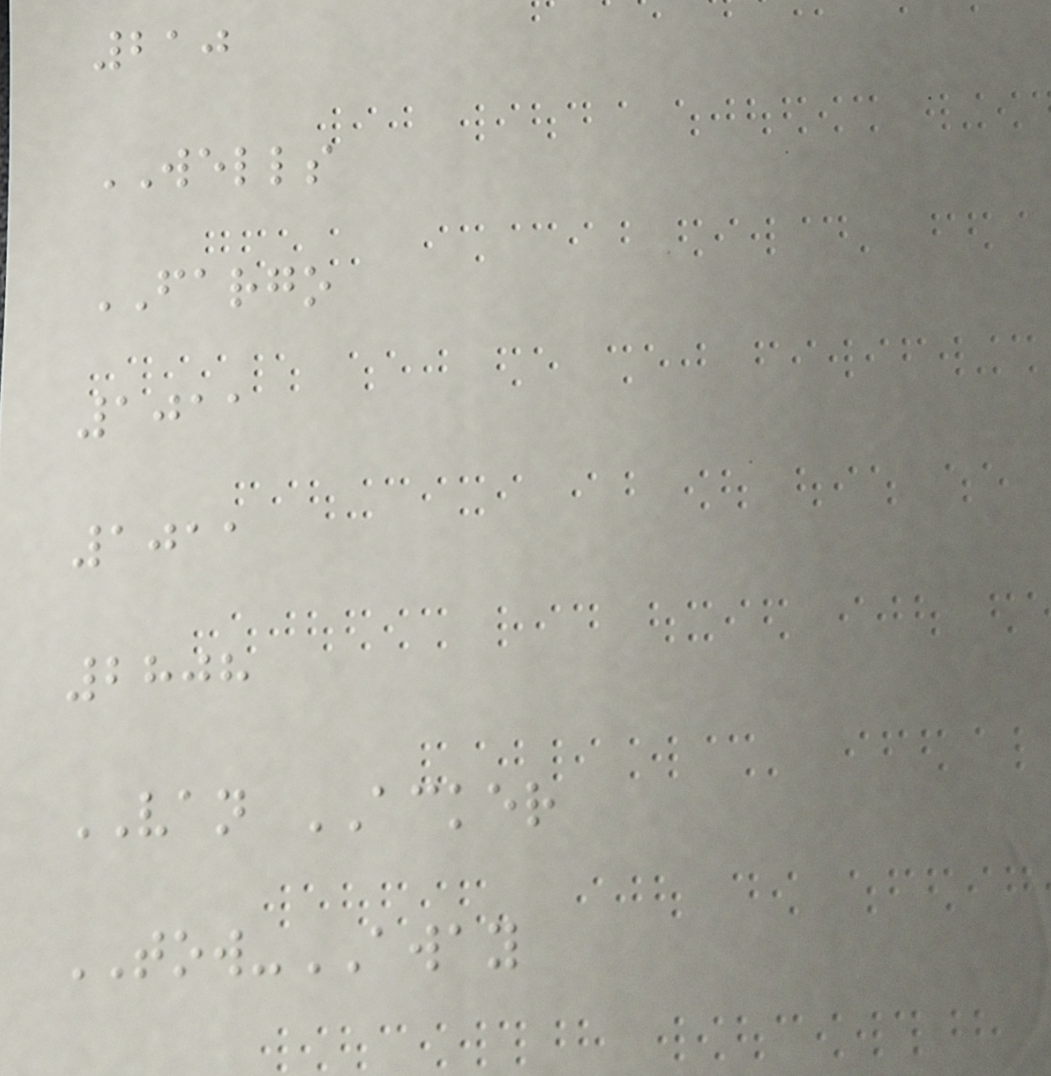210
WELLS
FARGO
1011
1011
2808
VAN ACKER
TOW-AWAY
